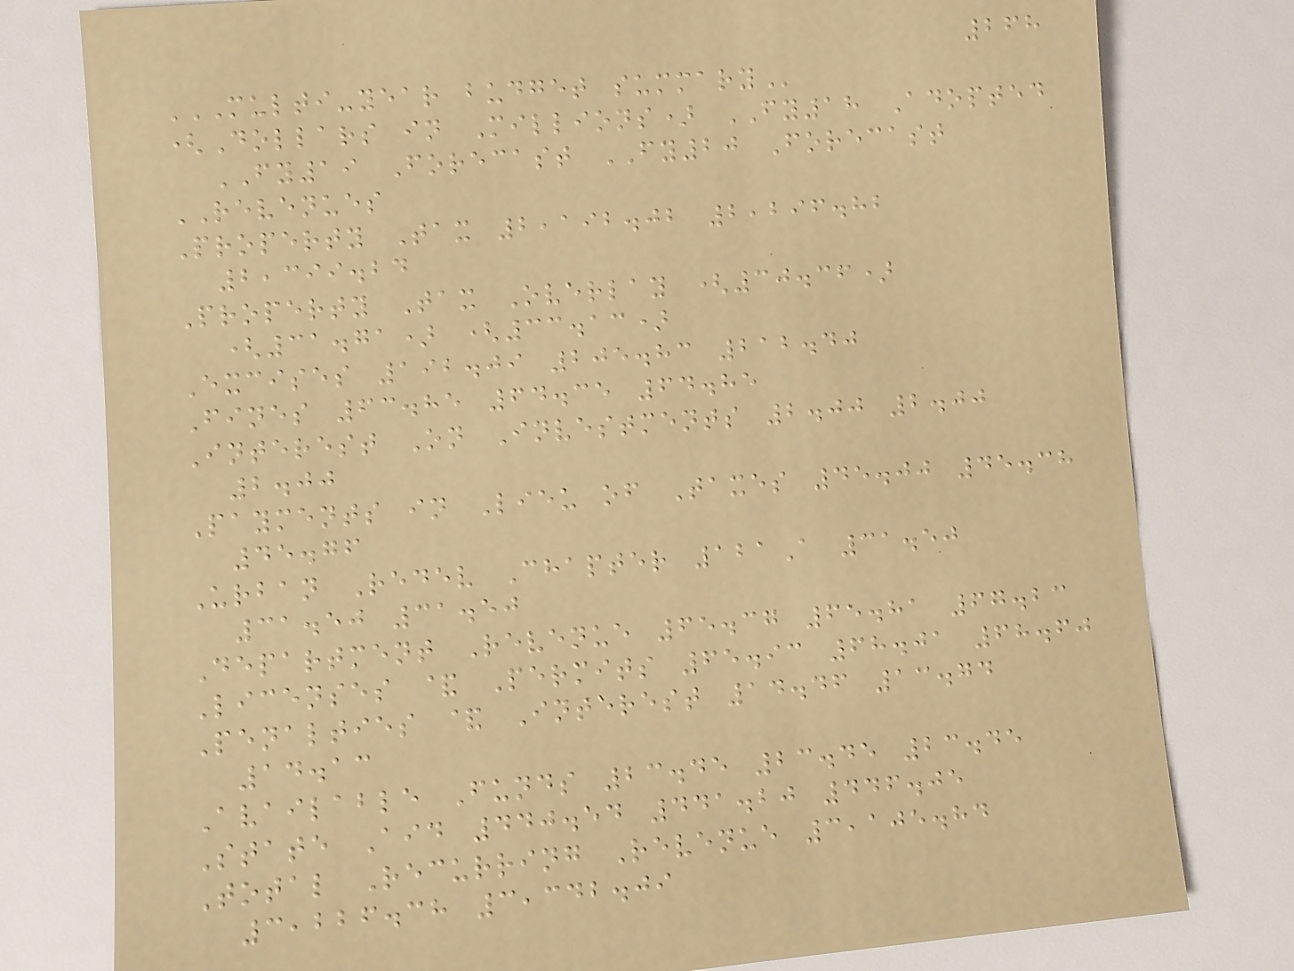268
MULTI-YEAR BUDGET SUMMARY
(Dollars in Millions) FY18 Adopted
FY19 Forecast FY20 Forecast
REVENUES
Property Tax 2,192.02 2,296.82
2,399.24
Property Tax Overlay (30.36)
(31.71) (33.13)
Excises 192.09 205.83 212.40
Fines 63.85 64.35 64.85
Interest On Investments 2.00 2.00
2.00
Payments in Lieu of Taxes 45.00 45.38
45.76
Urban Redev Chapter 121A 31.50
31.50 31.50
Department Revenue 65.37 65.81 67.23
Licenses & Permits 65.93 68.01 68.60
Penalties & Interest 14.46 13.74
14.13
Available Funds 23.45 23.45 23.45
State Aid 440.54 441.20 446.05
Total Recurring Revenue 3,105.84
3,226.38 3,342.09
